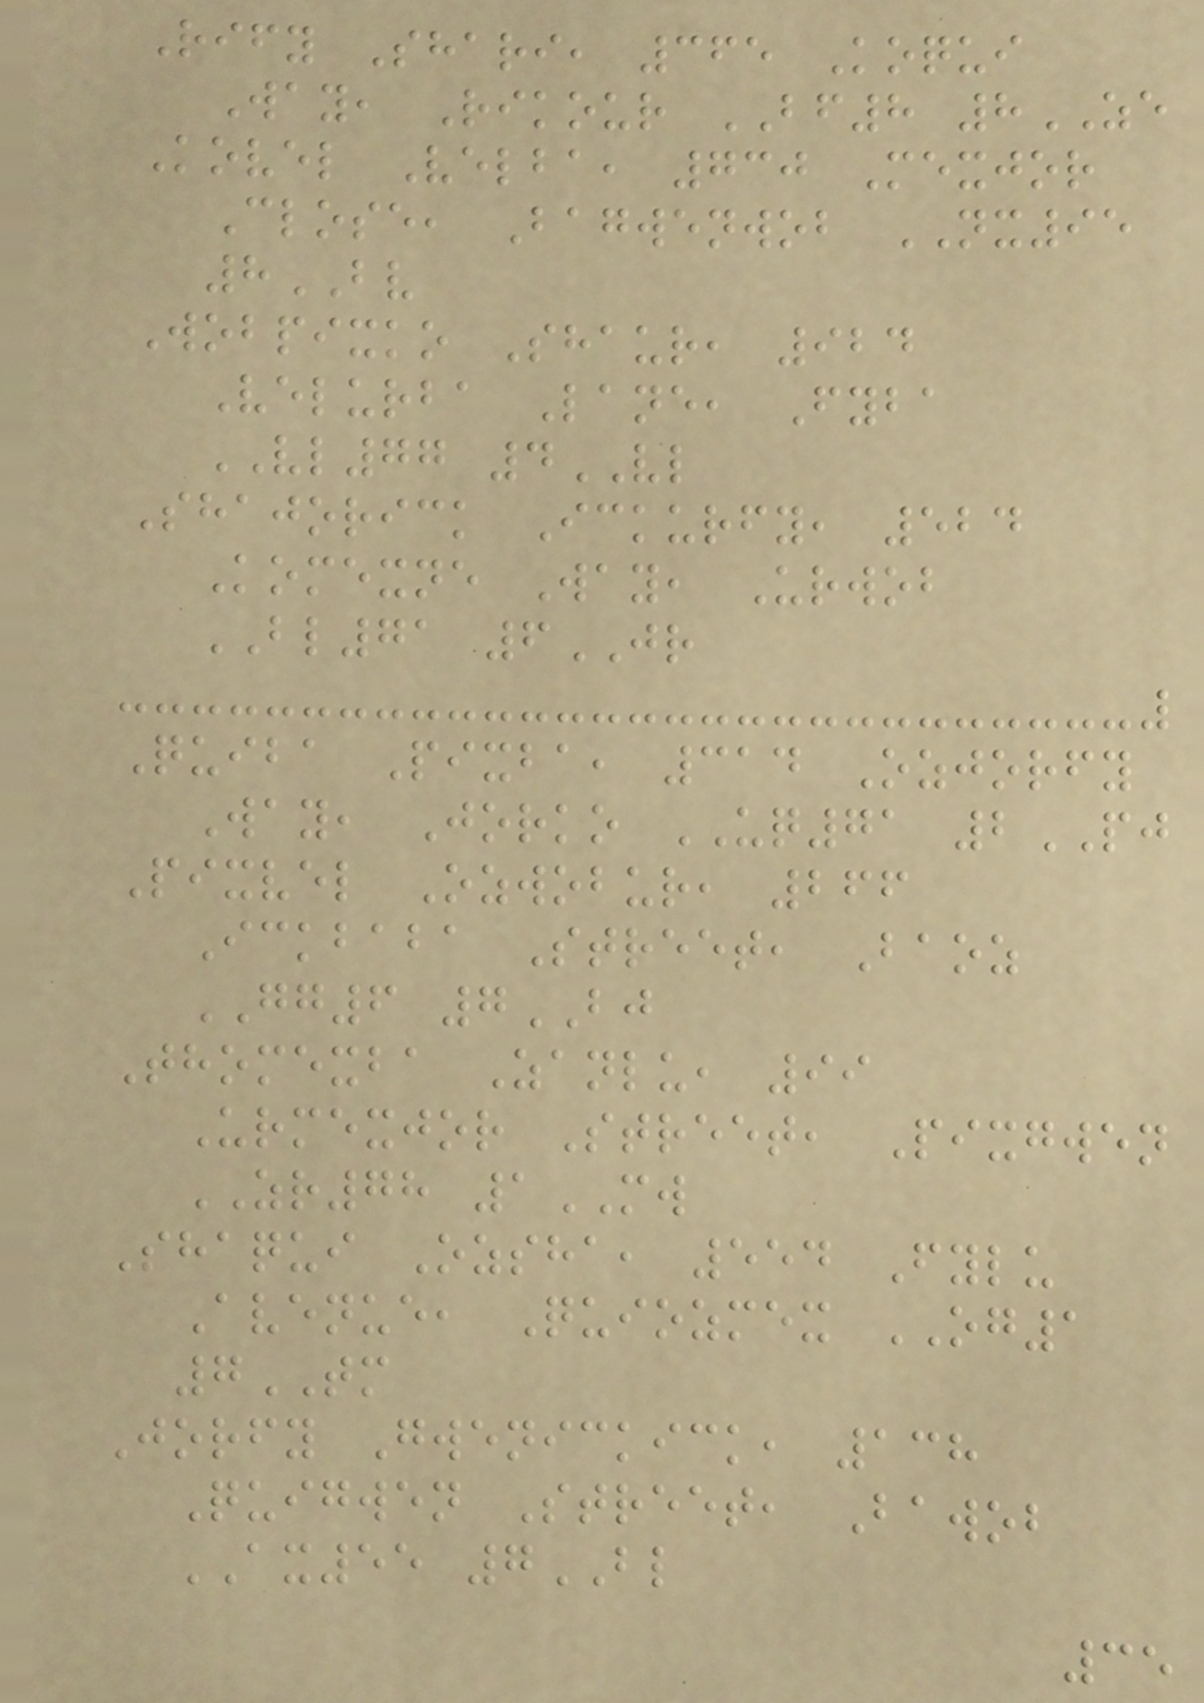Rify Shari, 365 Koqui
Way, Rikour BF8 8ZE
Kovel Velba, 730 Mexjor
Close, Bagwenwob NX95
8BV
Wobpixko Shaur, 924
Velurba Lane, Fyba
VL77 4VL
Shajorick Ickurfy, 524
Komexne Way, Urwob
BL71 6JR
Quiba Pixba, 314 Ozjorfy
Way, Jorko UQ71 2PJ
Pixvel Ozwobur, 266
Ickbaba Street, Baoz
GG6 7BJ
Thomexba Zanlu, 99
Urmexjor Street, Pixgwen
ZR78 1MW
Shaqui Ozsha, 554 Fylu
Avenue, Quiozmex OG1
7TM
Jorfy Gwenickick, 138
Quigwen Street, Bawob
AX55 7BL
35
